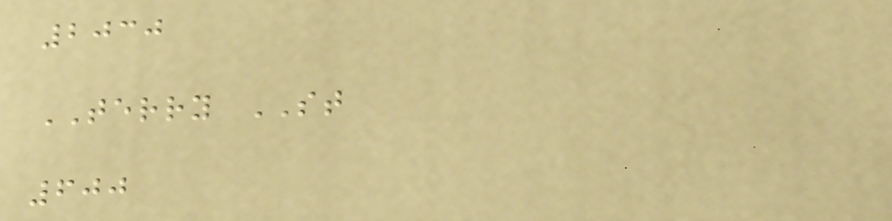2030
TERRY ST
600
